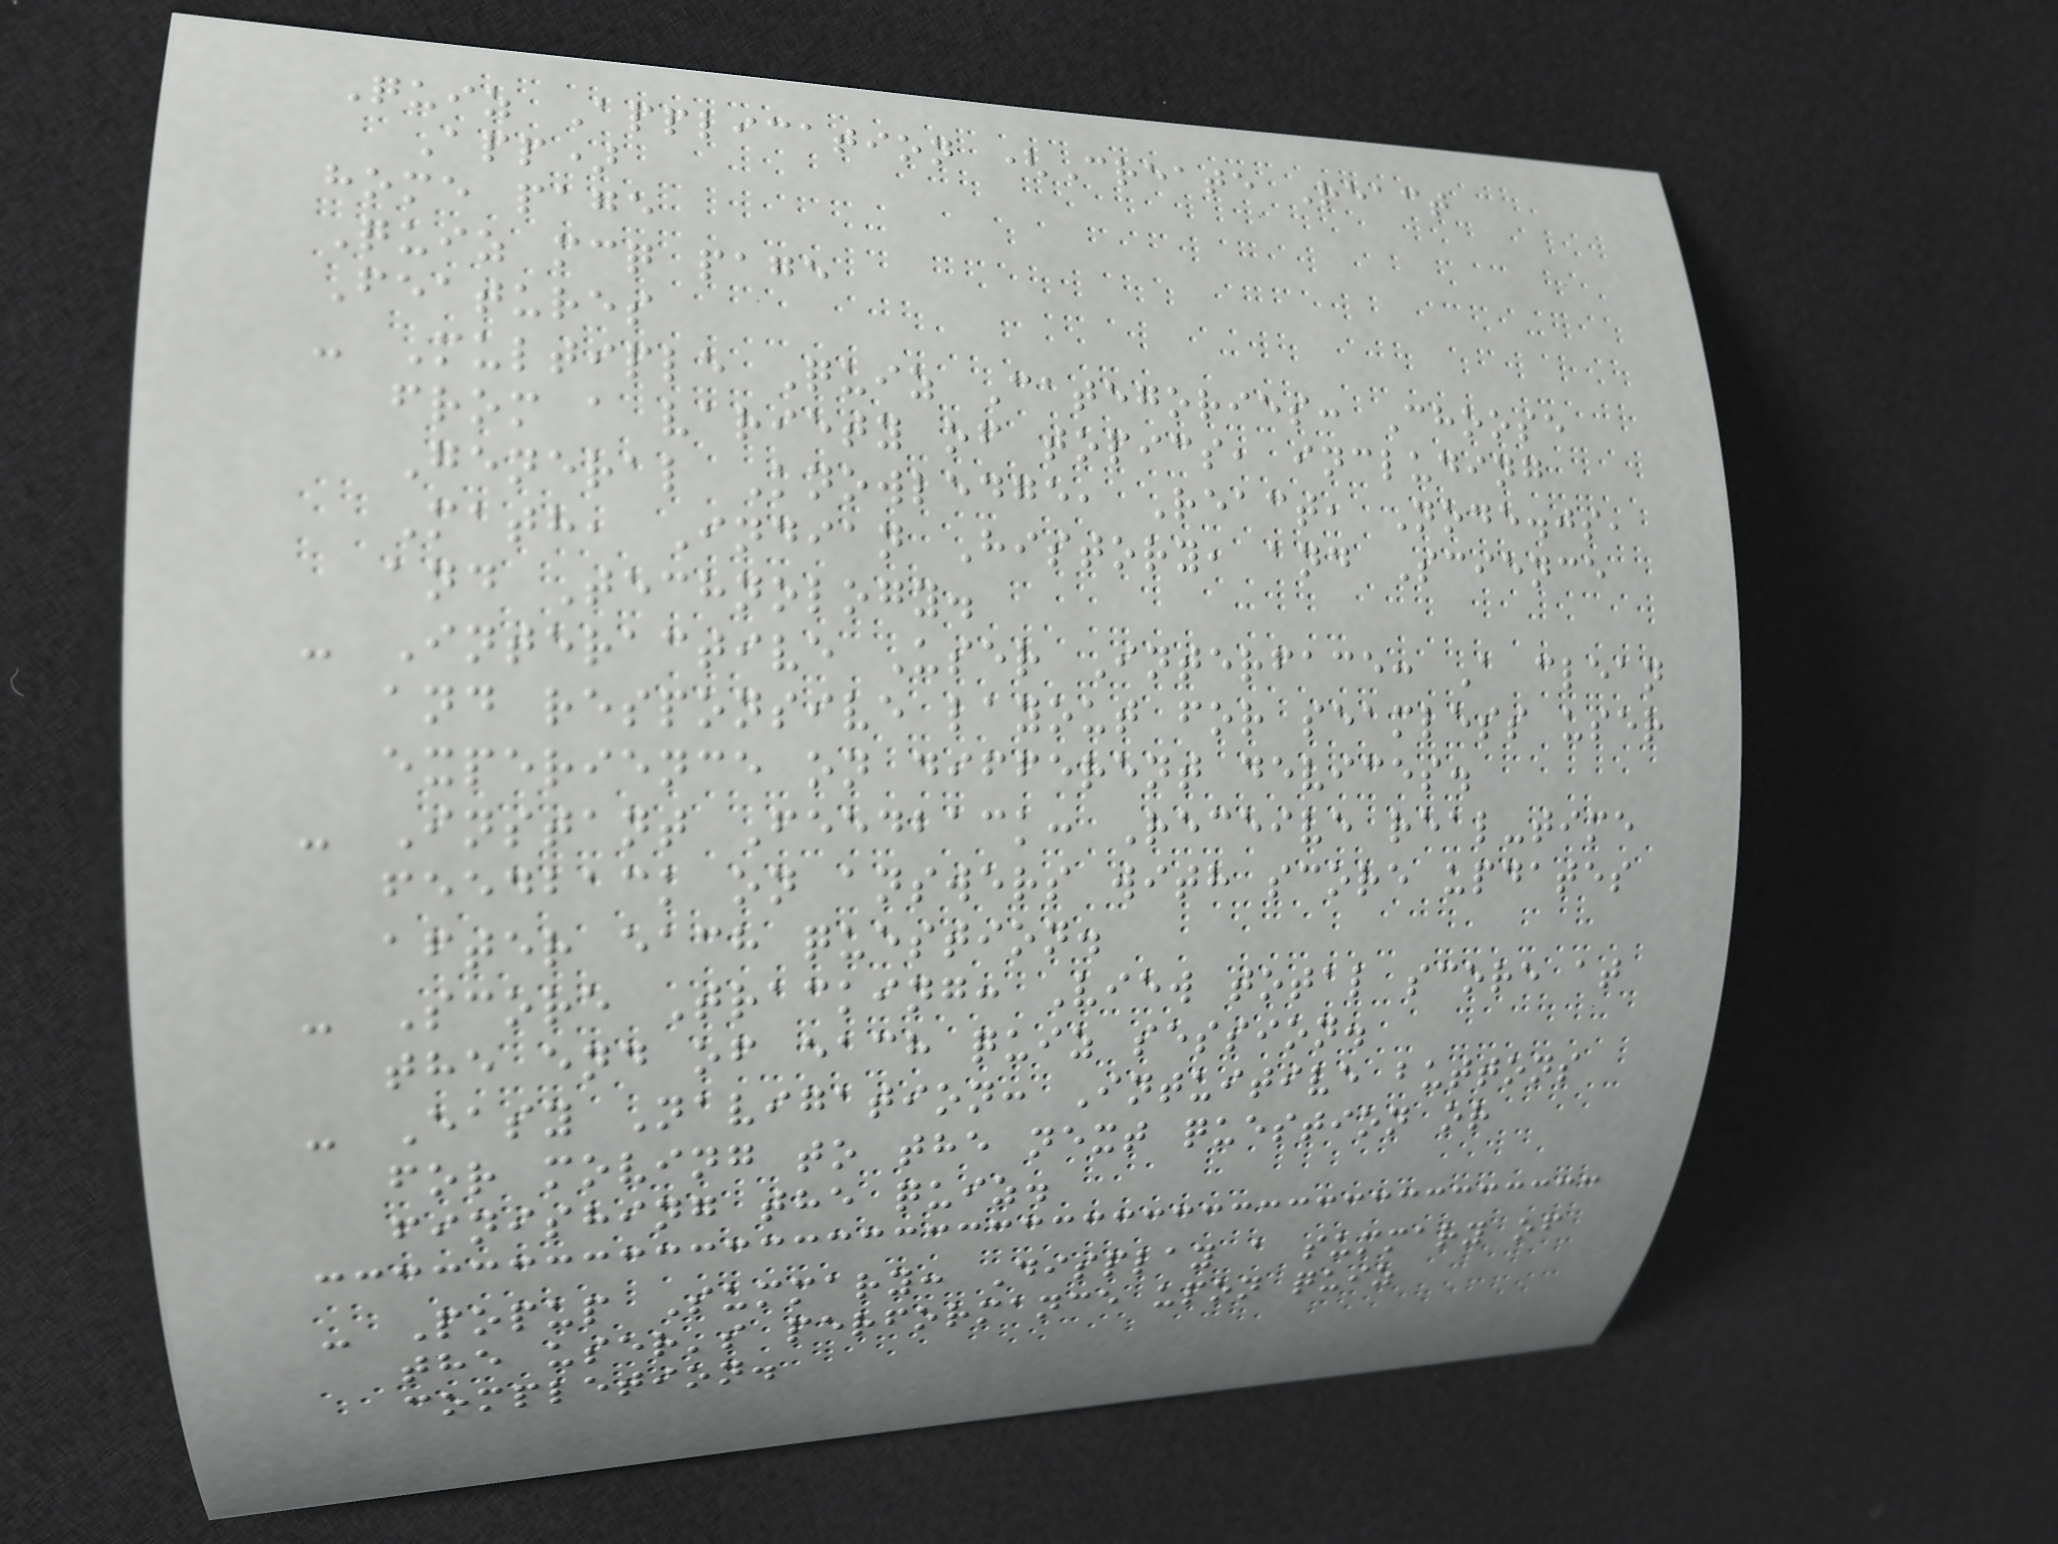Quiz Application (Create React
App)
home page
Quiz mcq page
Features
- Multiple Quiz Categories: Choose
from a variety of topics, including
General Knowledge, React, Node.js,
Math, Indian History, and Science
and Technology.
- Interactive User Interface: A clean
and responsive layout for seamless user
experience on different devices.
- Instant Feedback: Receive real-time
feedback on answers with score updates
after each question.
- Score Tracking: View total score at
the end of each quiz session.
- Easy Navigation: Intuitive buttons
for moving to the next question or
finishing the quiz.
- Popup Summary: Display a summary of
the user's performance upon quiz
completion.
